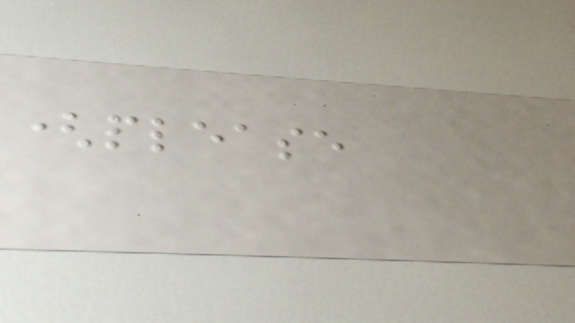(please
